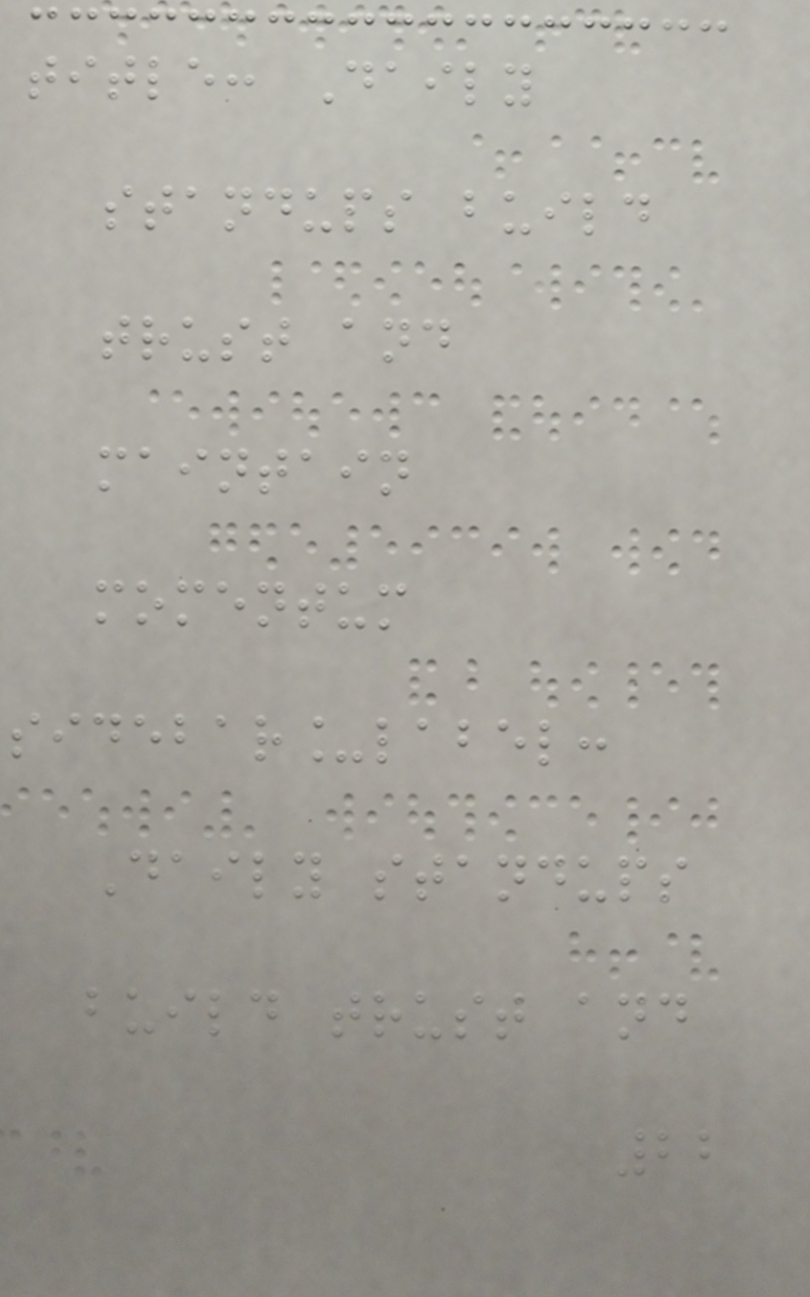title: Daily
standups build
trust and
maintain
momentum
sidebar_label:
Daily standups
build trust and
22
